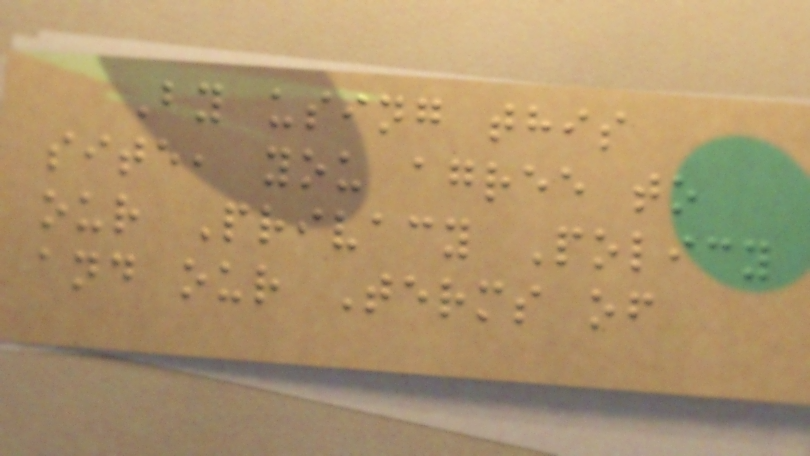By using this
site, you agree to
our Privacy Policy
and our Terms of
